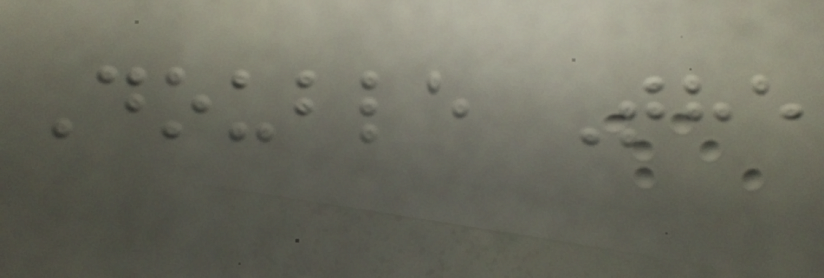Double The
